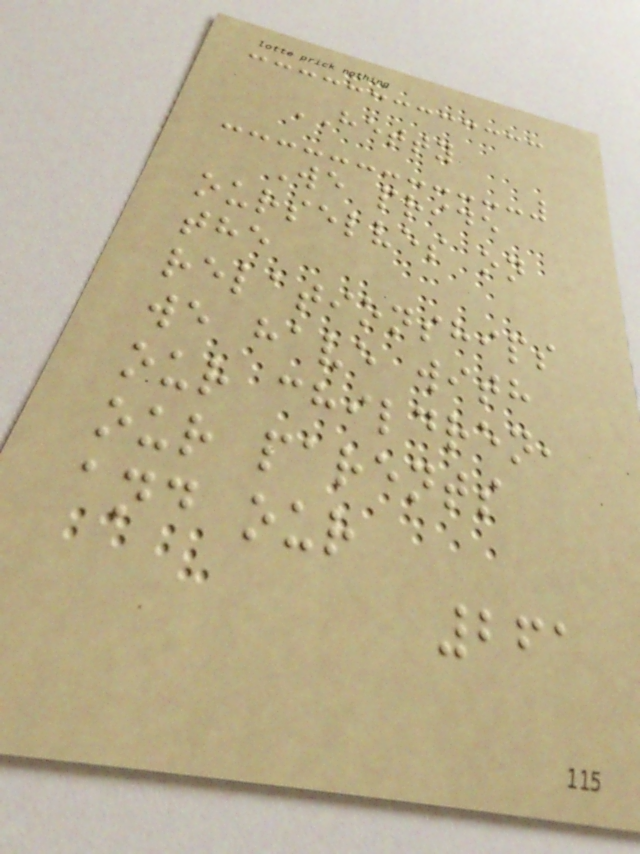HETTY
We pride
ourselves on
the
relationships
we have with
our children,
our parents
and our
261
